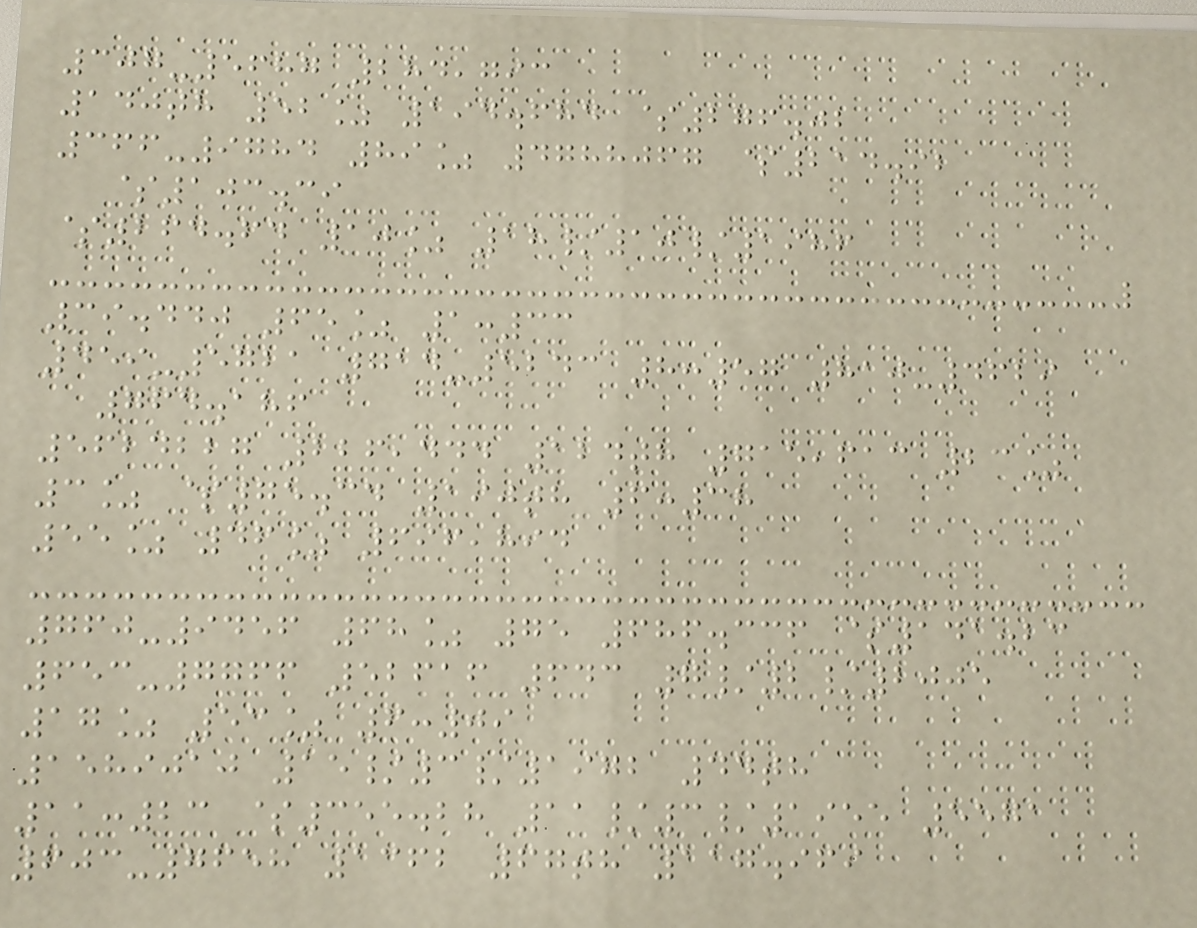307-5687 284,793
140th 52% 194.684 $276.02
366-9784 89% 4788067 $214.92
$103.39
$264.64 10% 18/10/1986
39.440 65% 1:33
459-5721 714-5243 8:57 810-4629
764.186
5624227 226,444 124th 715,613 23%
3% $75.34 190th 6:38
55% 46% 696,894
760-9456 68% 75 686.336 $141.23
653-7766 52616 643 7/2/2005
17% 53% 6:09
1589010 15/3/1972 44th
11:23 $355.28 11/3/1955 5571
603-7658 1362 67th 117.969
